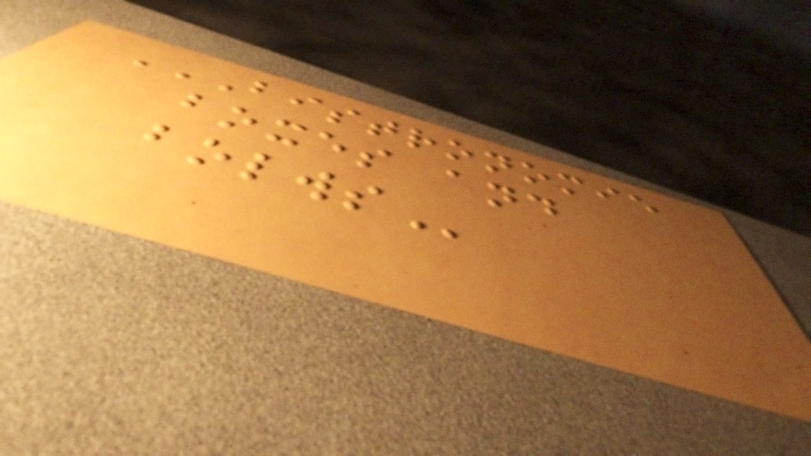BISTRONOMIE
BOXES AND
BOLWS
